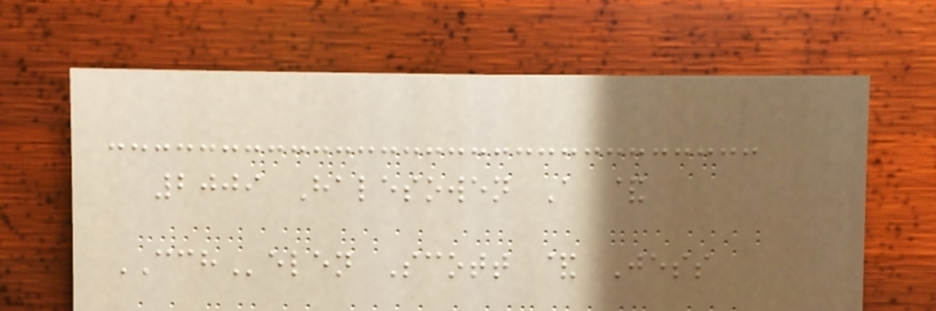2009 Halesowen A &
CCHelen Scott & Jess
